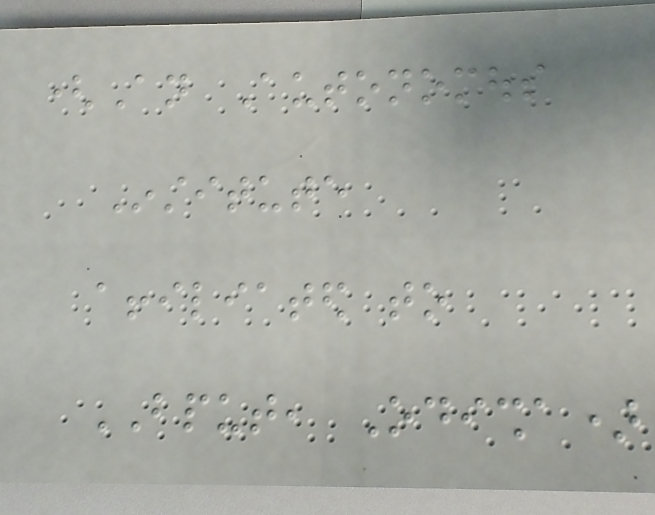(An Autonomous
Institute
affiliated to
BPUT, Odisha)
